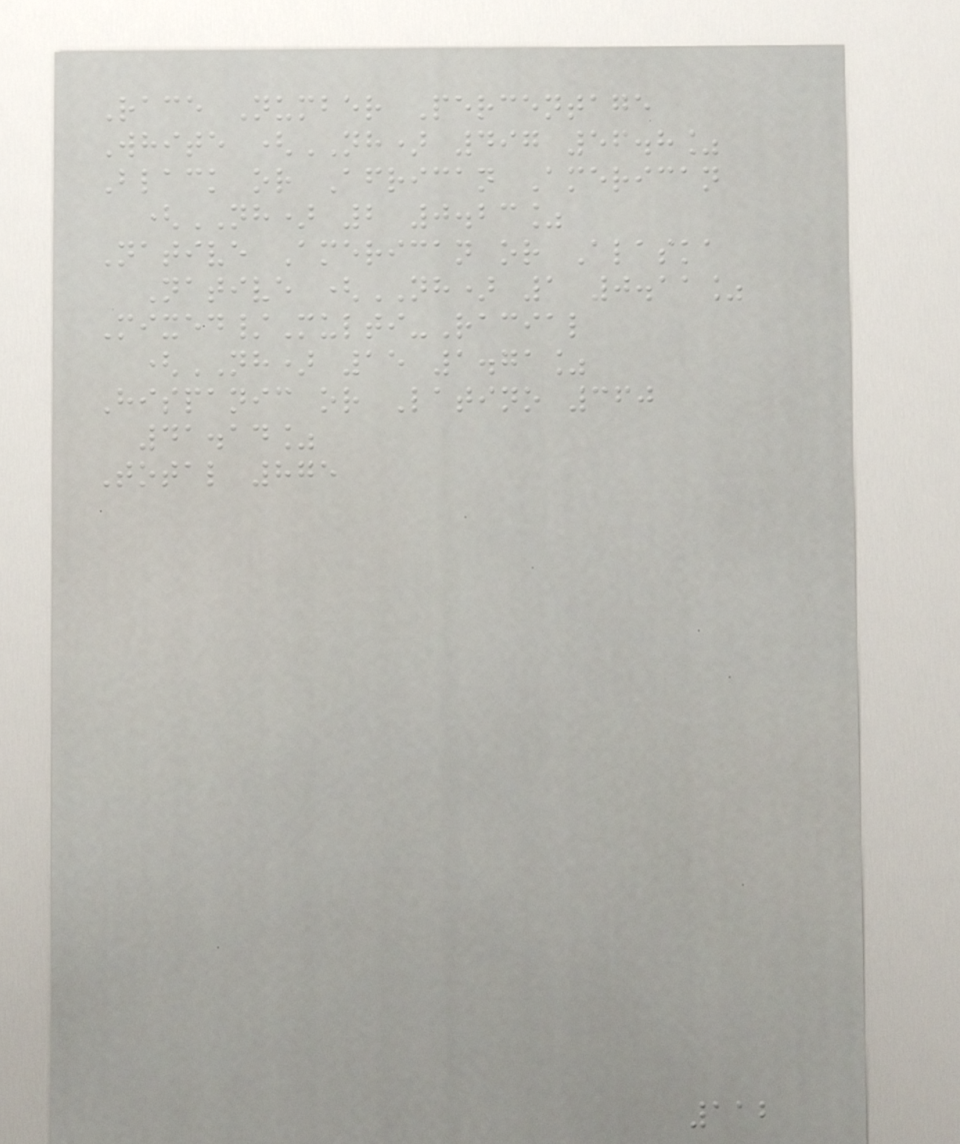Race Number Percentage
White (NH) 497 56.8%
Black or African American
(NH) 2 0.23%
Native American or Alaska
Native (NH) 1 0.11%
Mixed/Multi-Racial
(NH) 15 1.71%
Hispanic or Latino 360
41.14%
Total 875
112
